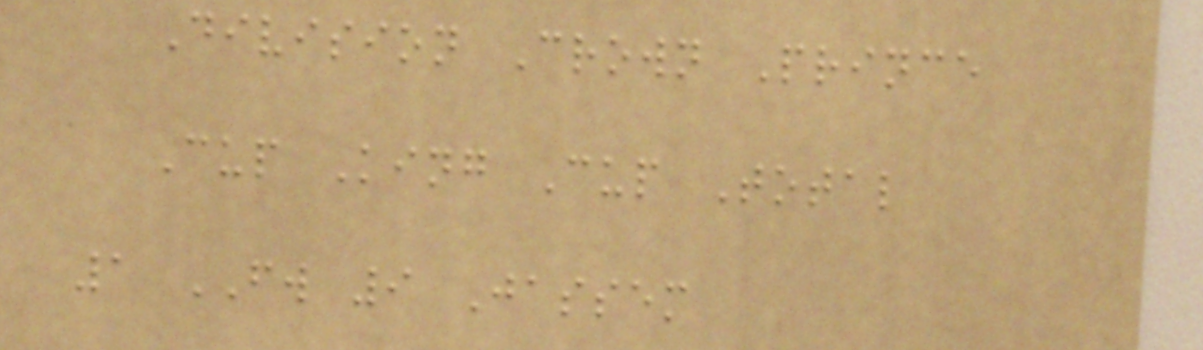Division Crown Prince
Cup King Cup Total
1 FW 9 Jassem
